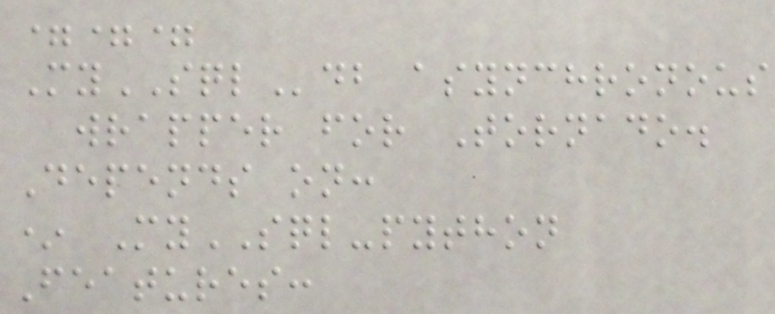===
MySQLdb asynchronous
wrapper for Tornado.
Depends on:
* MySQL-python
Features:
